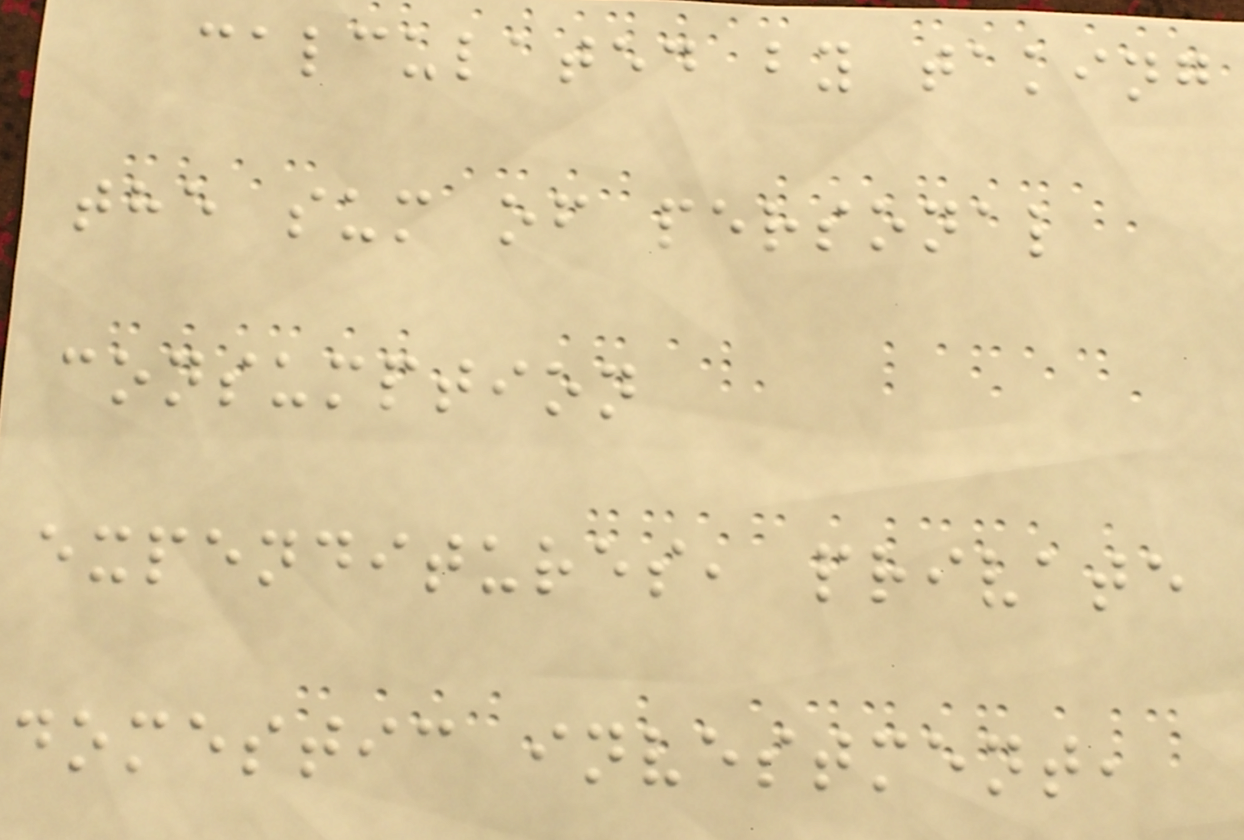calculated by taking
the sum of personal
consumption
expenditures, private
domestic investment,
